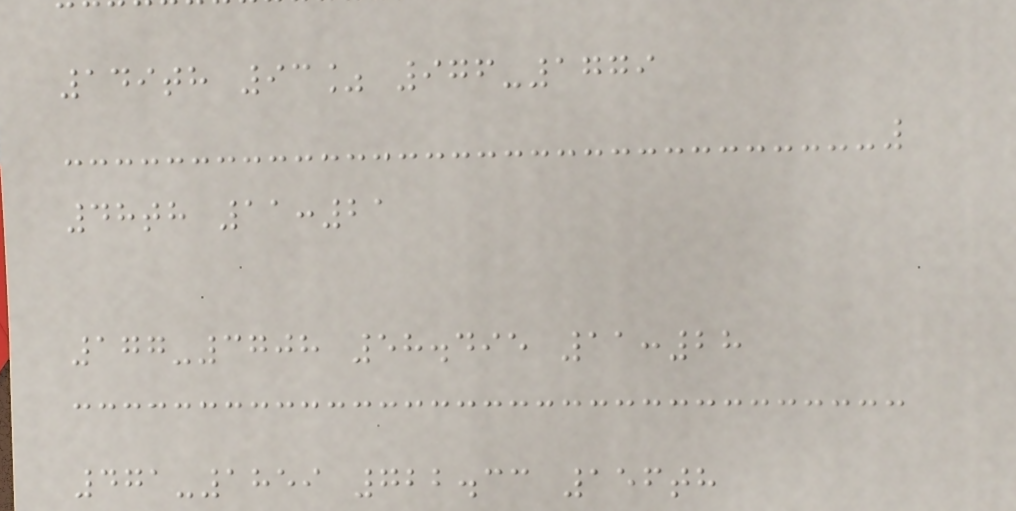149th 93% 976-1779
48th 11:21
177-3708 58.495 11:28
471-1859 722.33 156th
